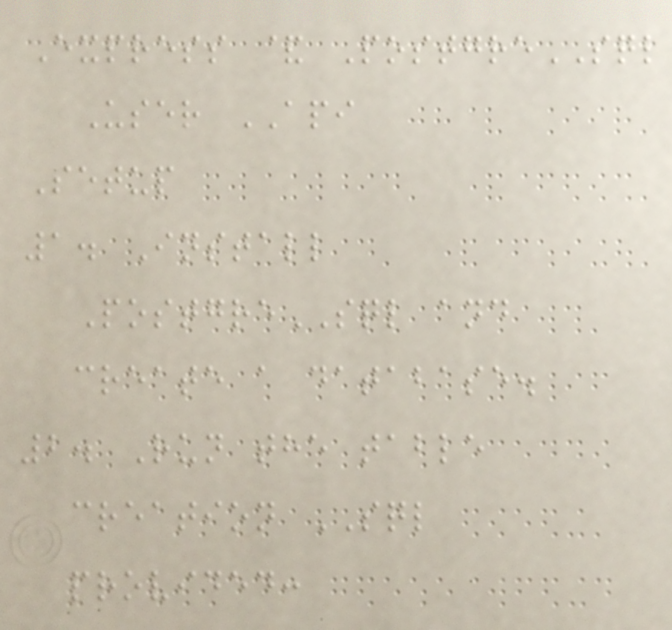Express & PostgreSQL
User API
Setup
1. Install
PostgreSQL and
create a database.
2. Run the table
creation SQL
provided:
